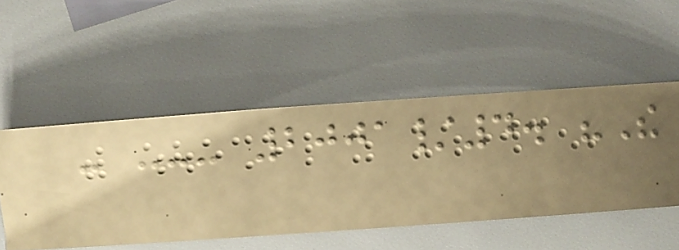- --- 2001/4. "The
